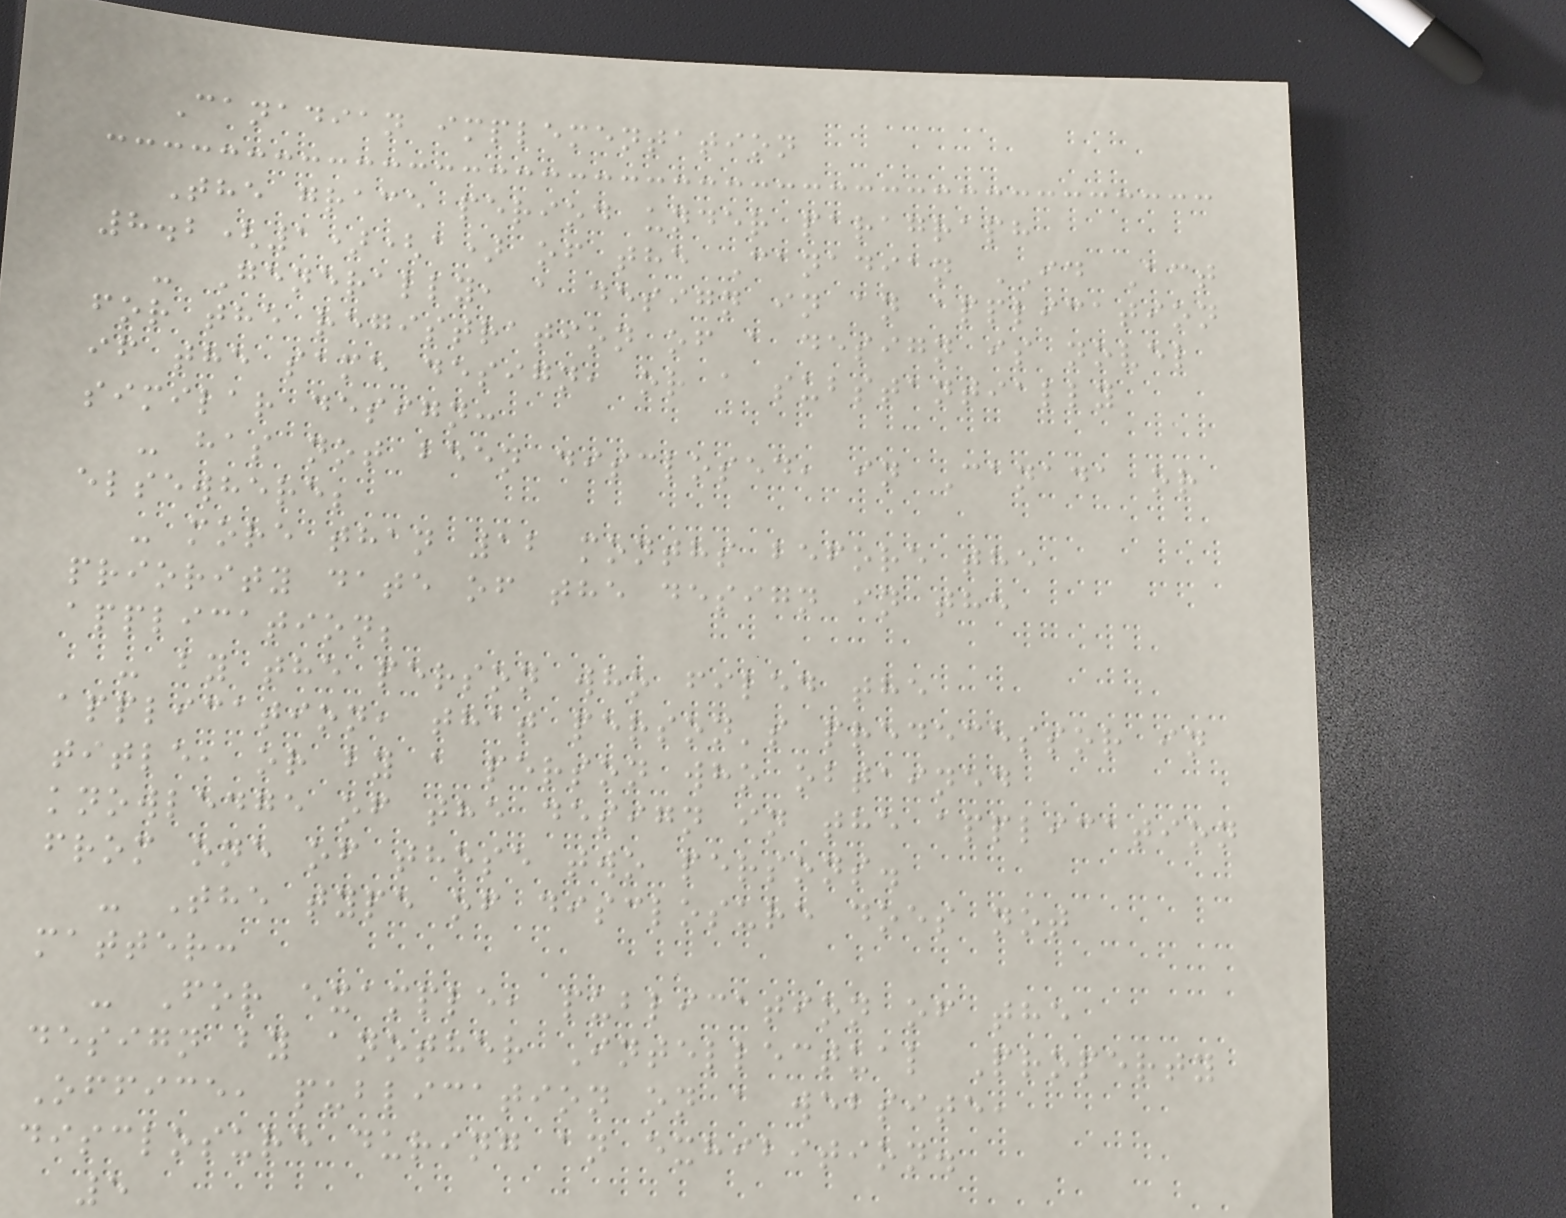Canadian implementation
The grace period under paragraph
8.2(1)(a) of the Canadian ID Act
- Generally, a design in an application
for the registration of a design is novel
if the same design, or a substantially
similar design:
- has not been disclosed, in Canada or
elsewhere;
- more than 12 months before the
priority date of the design in the
application;
- by the person who filed the
application, that person's predecessor in
title, or by a person who obtained
knowledge of the design in the application
from one of those two persons.
- The type of disclosure does not
matter:
- For example, publication of the
design by another Intellectual Property
Office, publication on a website,
disclosure during an exhibition.
5
